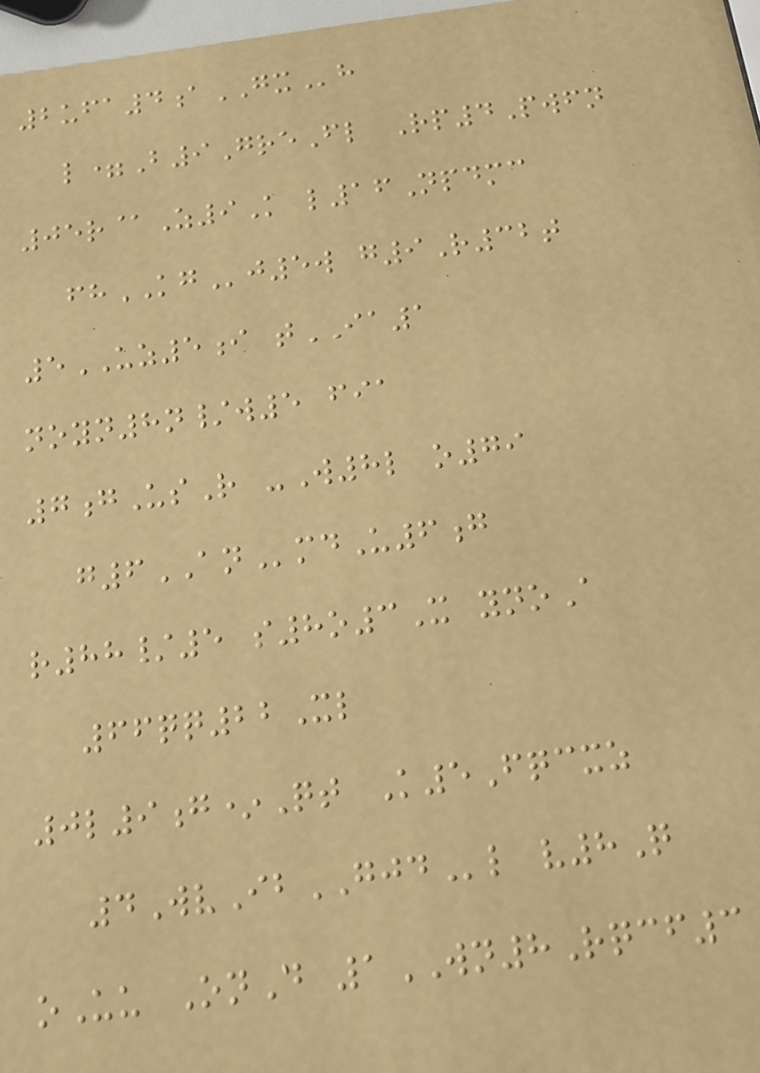2ufa4aGXh
l=B9GreFl Rp4Pwfn
05r@Z9K l16Npdmc
fhKGj5w g9R32t
5UZ5i tIA1
noyn8n/w5 fia
7gUsR -W8l o79
g6ANmdU6g
r88/5 s8o3X ynoA
66qq22Xl
0l9g*Qt K5Fqcxz
4WvIbGJDl v8Q
oUu OnD 1WN8Rqcf3
